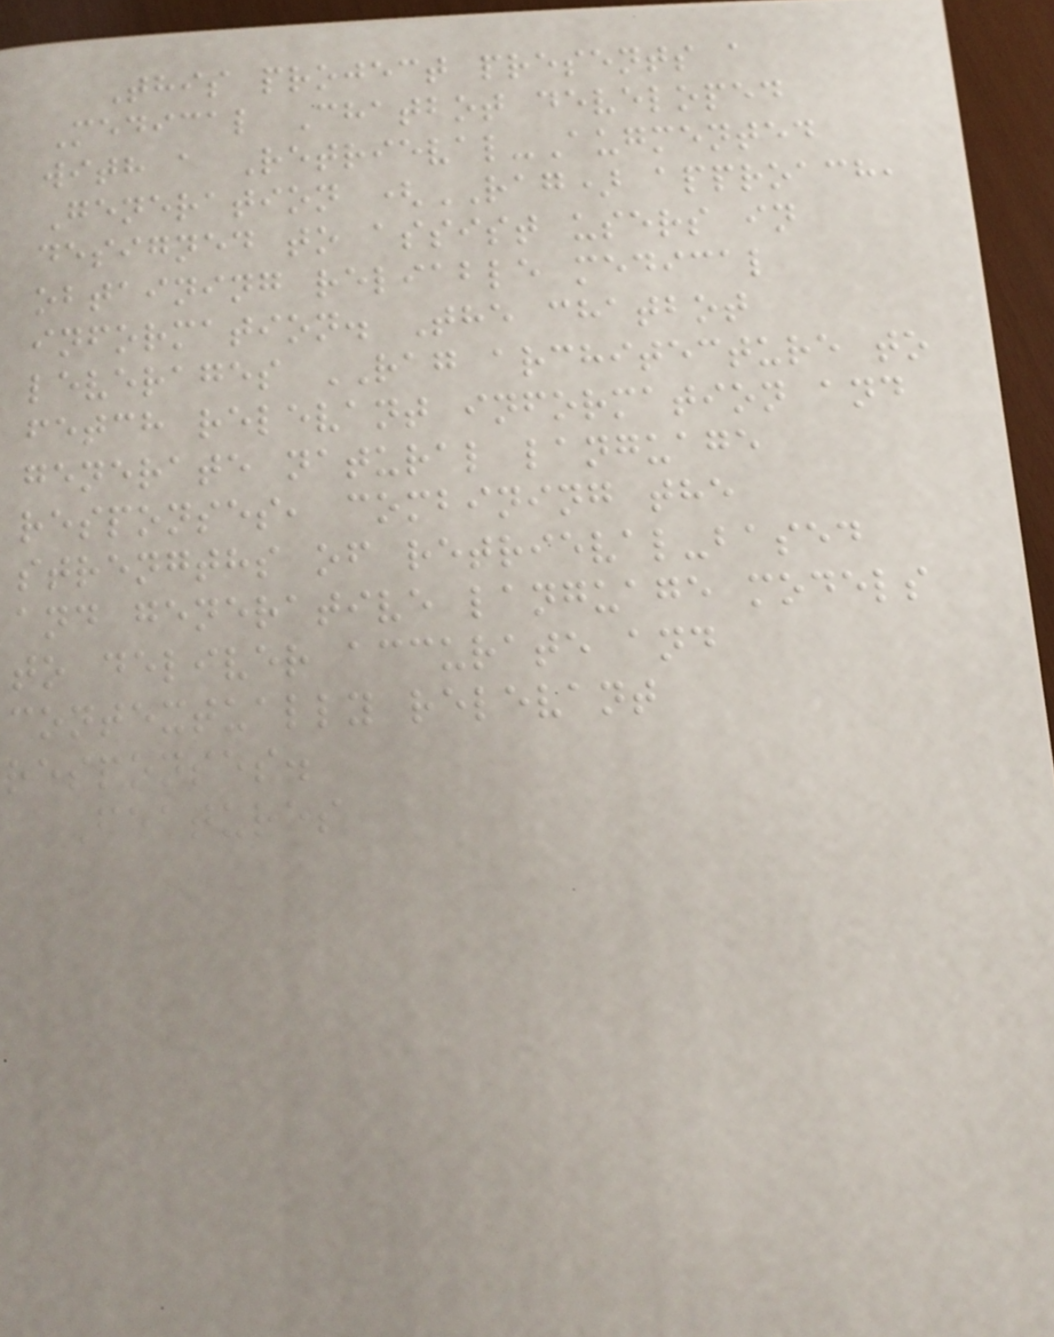This project presents a
Medical Chatbot developed
with a Retrieval-Augmented
Generation (RAG) approach,
designed to assist users in
obtaining reliable medical
information. The chatbot
leverages RAG architecture to
fetch relevant information and
generate natural language
responses, combining the
strengths of retrieval-based
and generative language models
to deliver accurate and
contextually relevant
responses.
Features
